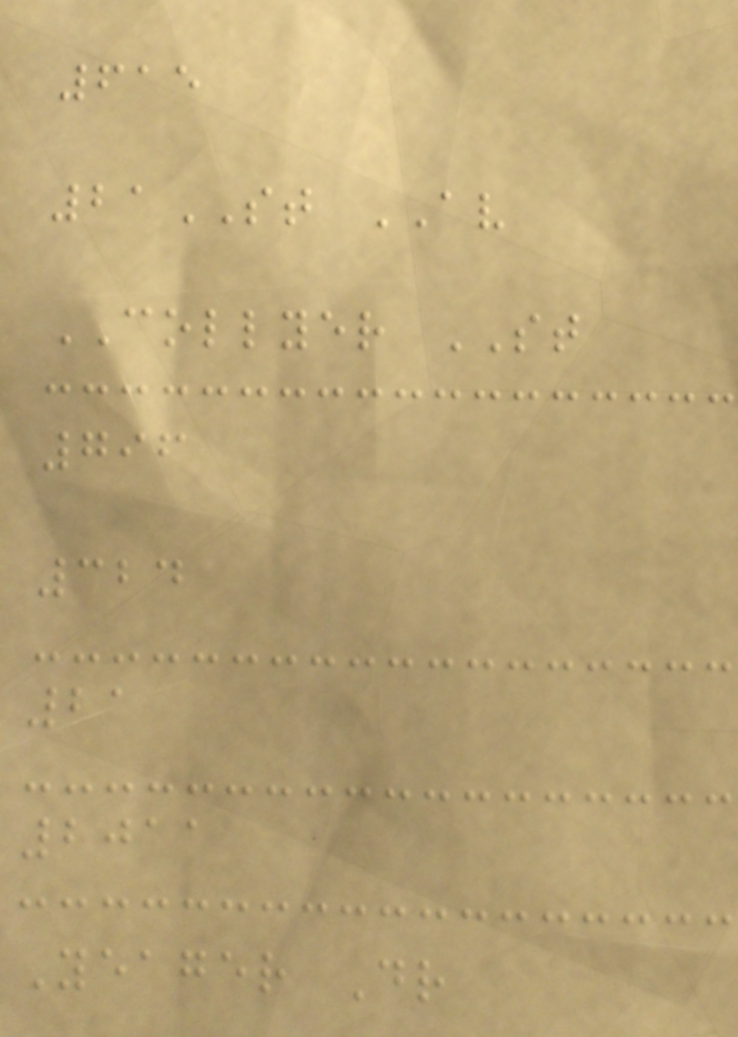615
21ST AV
COLLYER ST
796
324
21
2011
Yeager Dr
